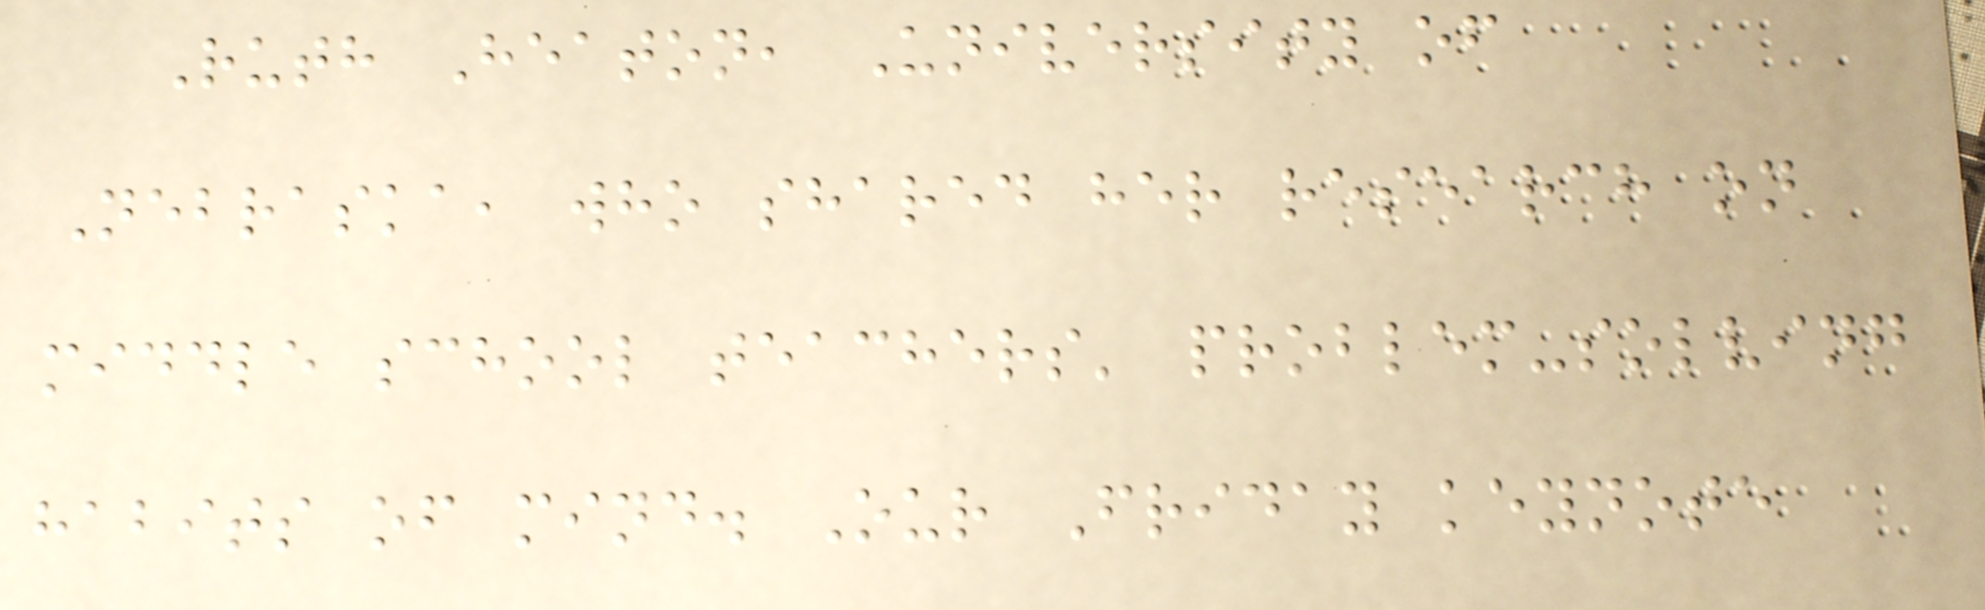Ruth Heaton, University of
Nebraska, who shared her research on
middle school teachers' problem-solving
habits of mind. Our Friday keynote
